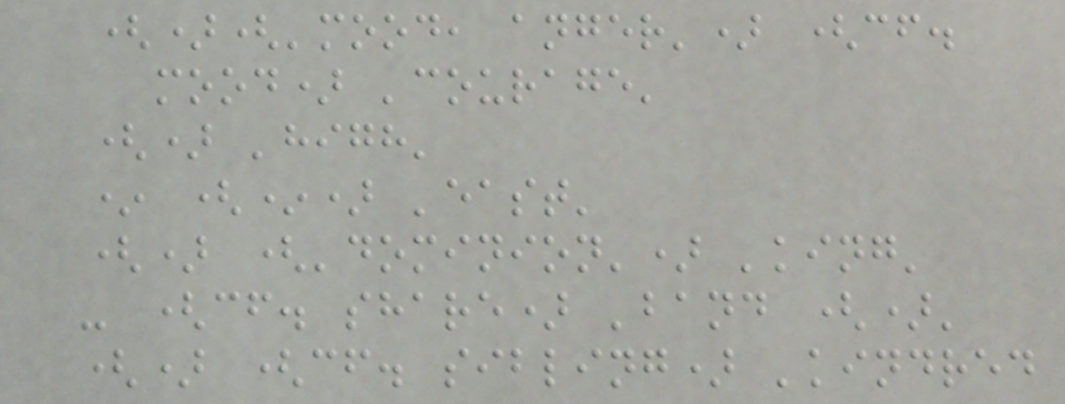()('mood, anger') (cf.
mood) 'courage'
() 'high'
* (*) 'east'
() ('dominion') 'king'
- (cf. share) 'band ()'
() (cf. sibling) 'kindred
